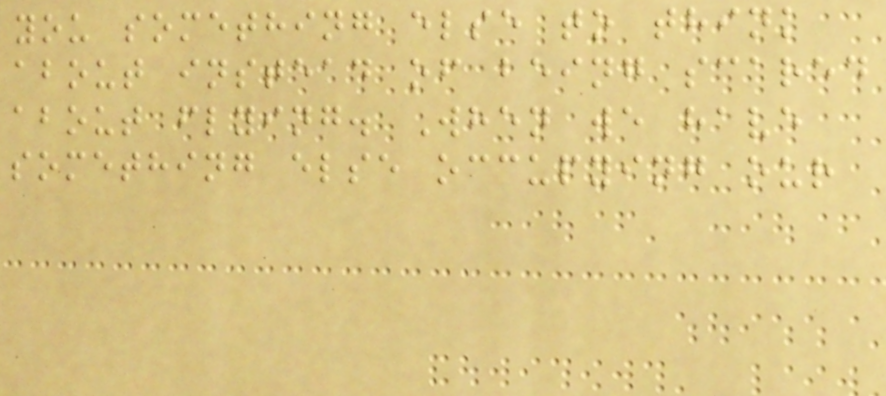you something else to think
about instead of being scared
about flying. When we have
something else occupying our
